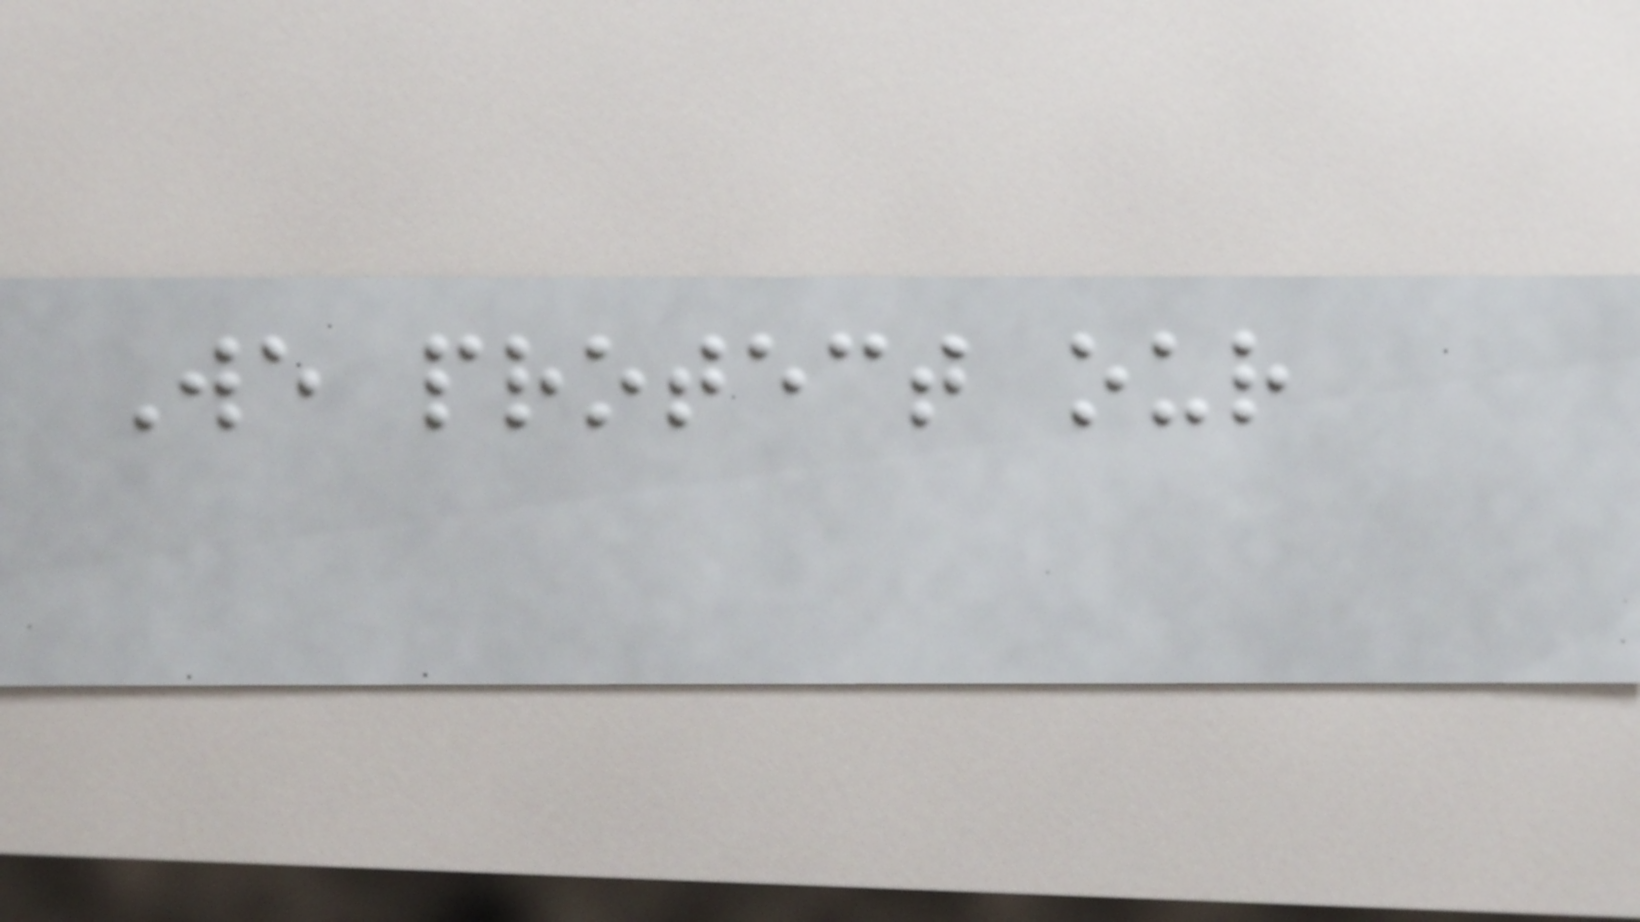We protect our
